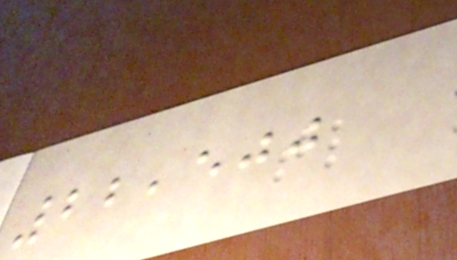22,500
